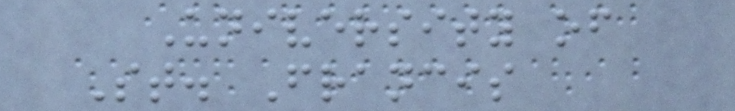University of
St. Francis
